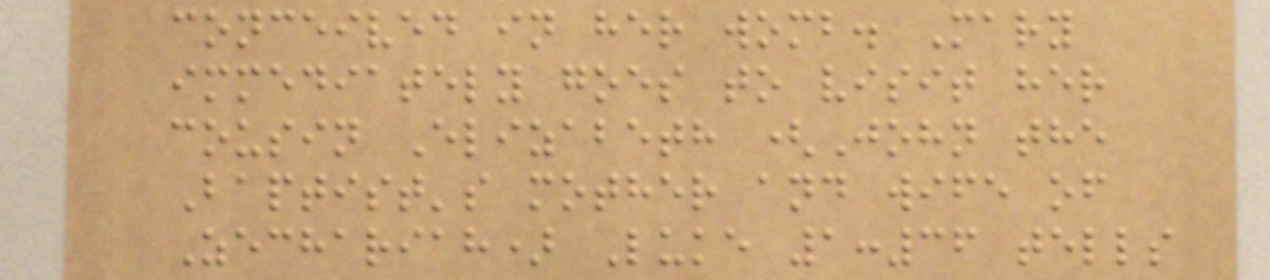conceived in her womb. Mary
immediately goes to visit her
cousin Elizabeth (John the
Baptist's mother and wife of
Zechariah) Luke 1:36 tells
